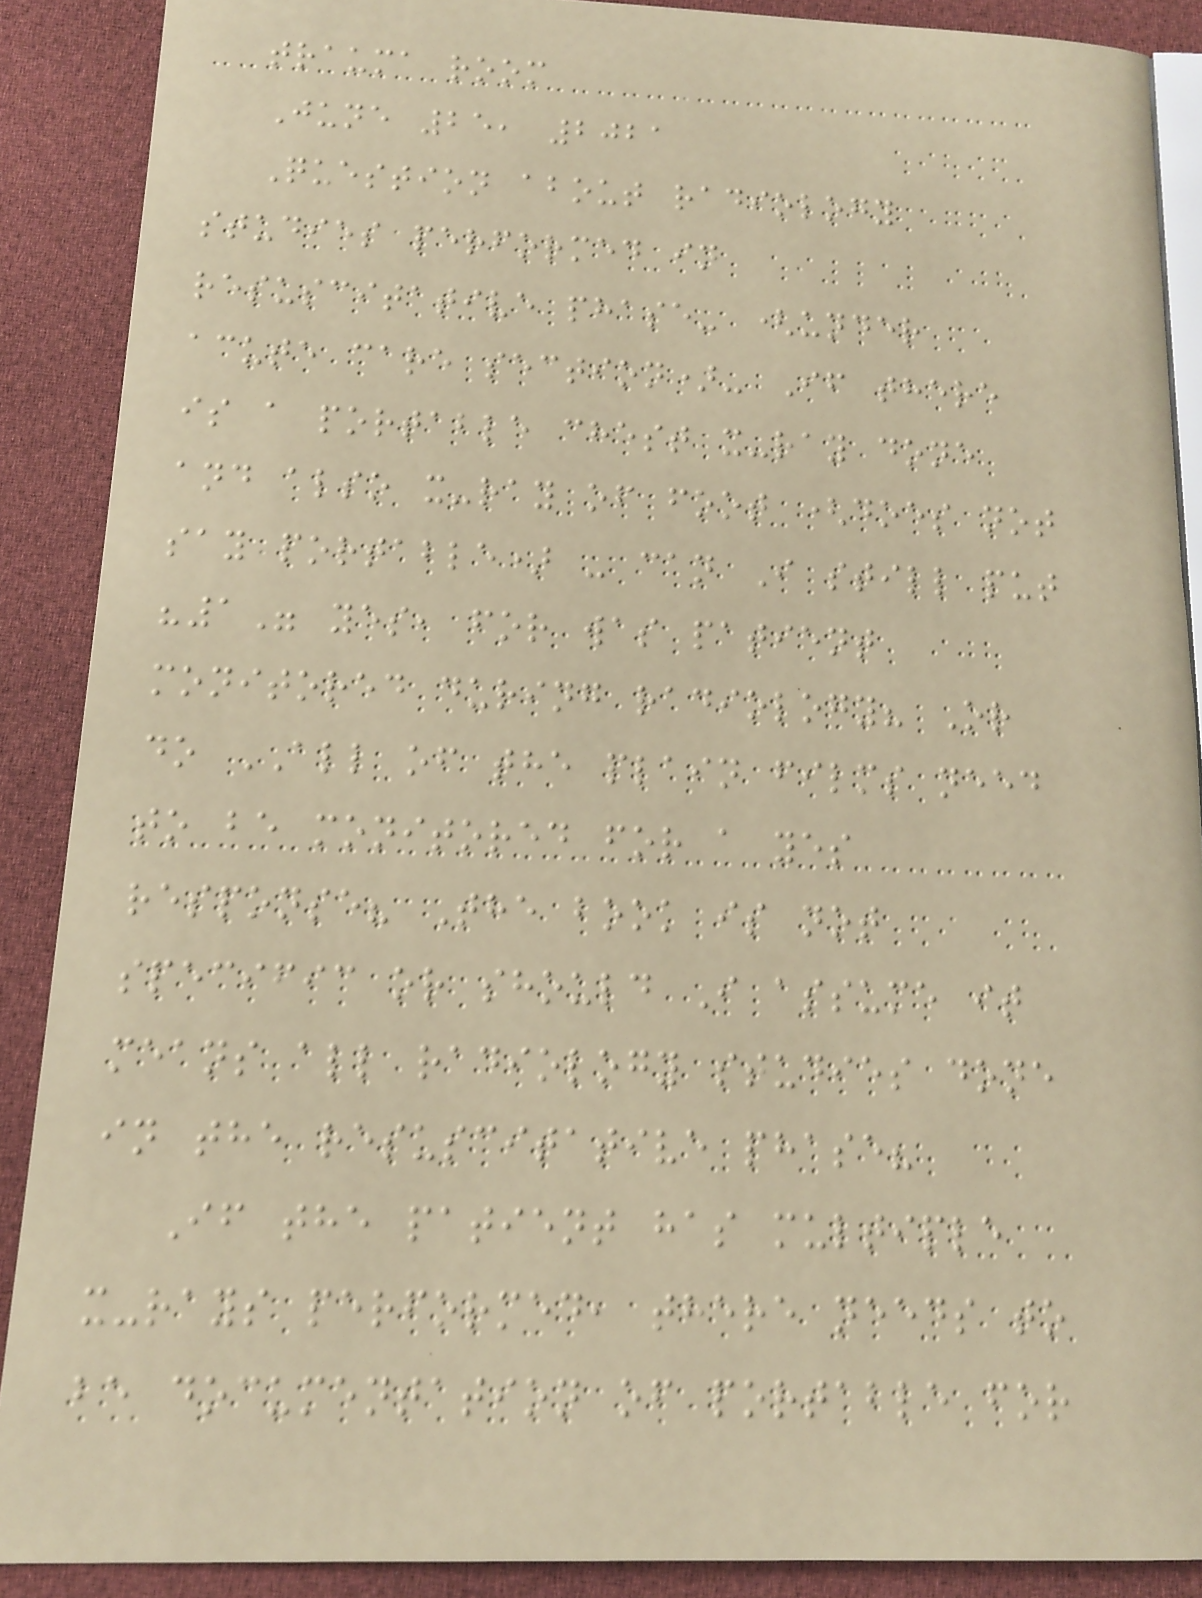trauma room
June 25, 2021
Question about radiology
studies performed in
resuscitative phase- (under
acute care section)- If there
is a portable chest x-ray done
and also x-ray of foot (does not
say portable) - can I still put
"1" yes, for was patient
monitored during radiology? Or
do ALL of the plain films need
to be monitored for a yes
response? The book is not
specific or should I assume it
means all radiology studies done
in the resuscitative phase?
If the patient has multiple
x-rays performed, there needs to
be documentation of portable for
